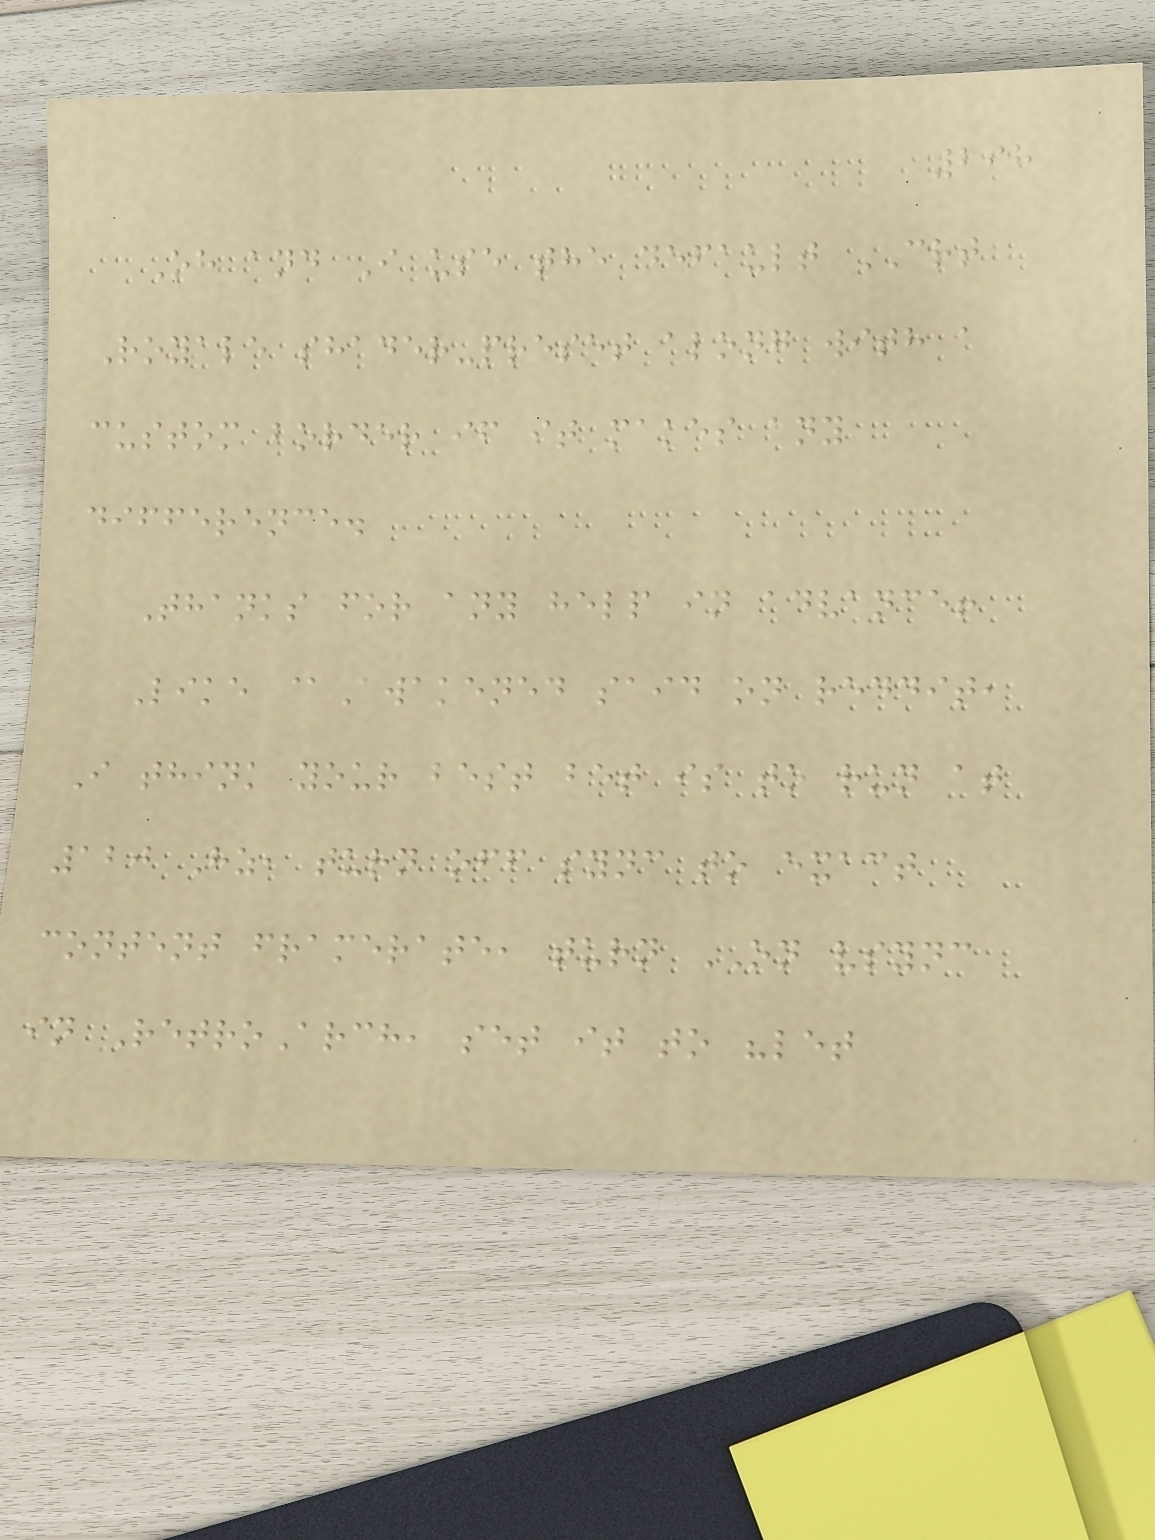298
Oh and I use the default CRT
Royale shader-preset along with a
custom border if it makes any
difference.
Thanks for any help in advance!
Like @Awakened said on reddit,
I think your best bet is to run at
120 Hz, turn off sync to exact
content framerate, turn ON vsync
in RetroArch, set it to "let
